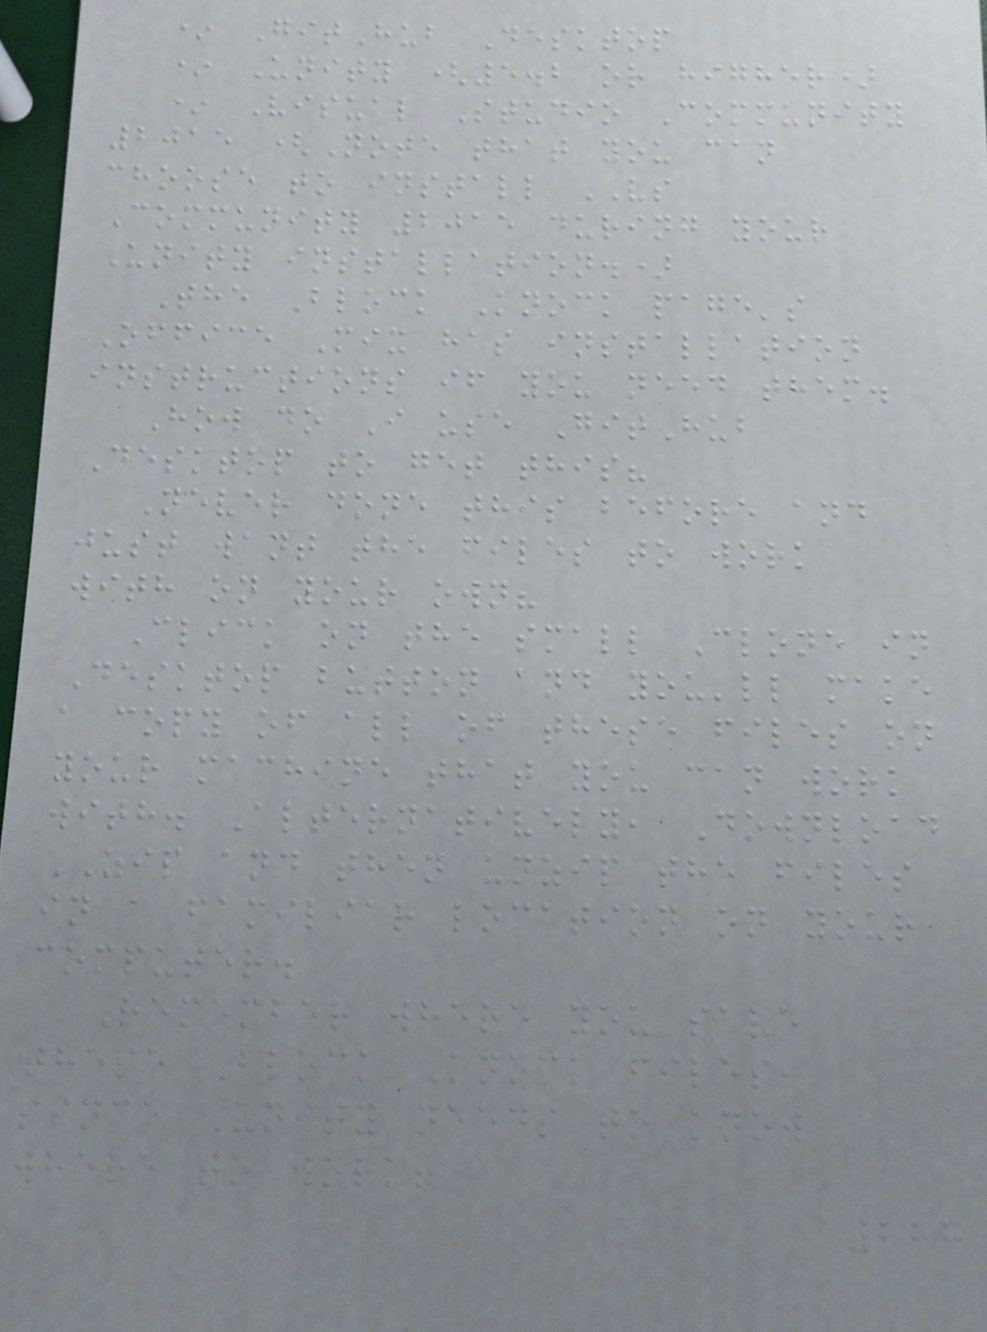* GitHub Desktop
* Unity (5.2 or higher)
* Visual Studio Community
2015 (Note that you can
choose to install VS
Community 2015 during your
Unity installation.)
The Block Knock page's
Office Mix has installation
instructions if you need them.
How do I use GitHub
Desktop to get this?
Never done this before and
just want the files to work
with on your own?
Click on the small Clone in
Desktop button and you'll make
a copy of all of these files on
your machine that you can work
with. Alternatively, Download
ZIP and then unzip the files
in a familiar location on your
computer.
Remember where you save
these Block Knock files,
since Unity needs to know
where to work!
287
